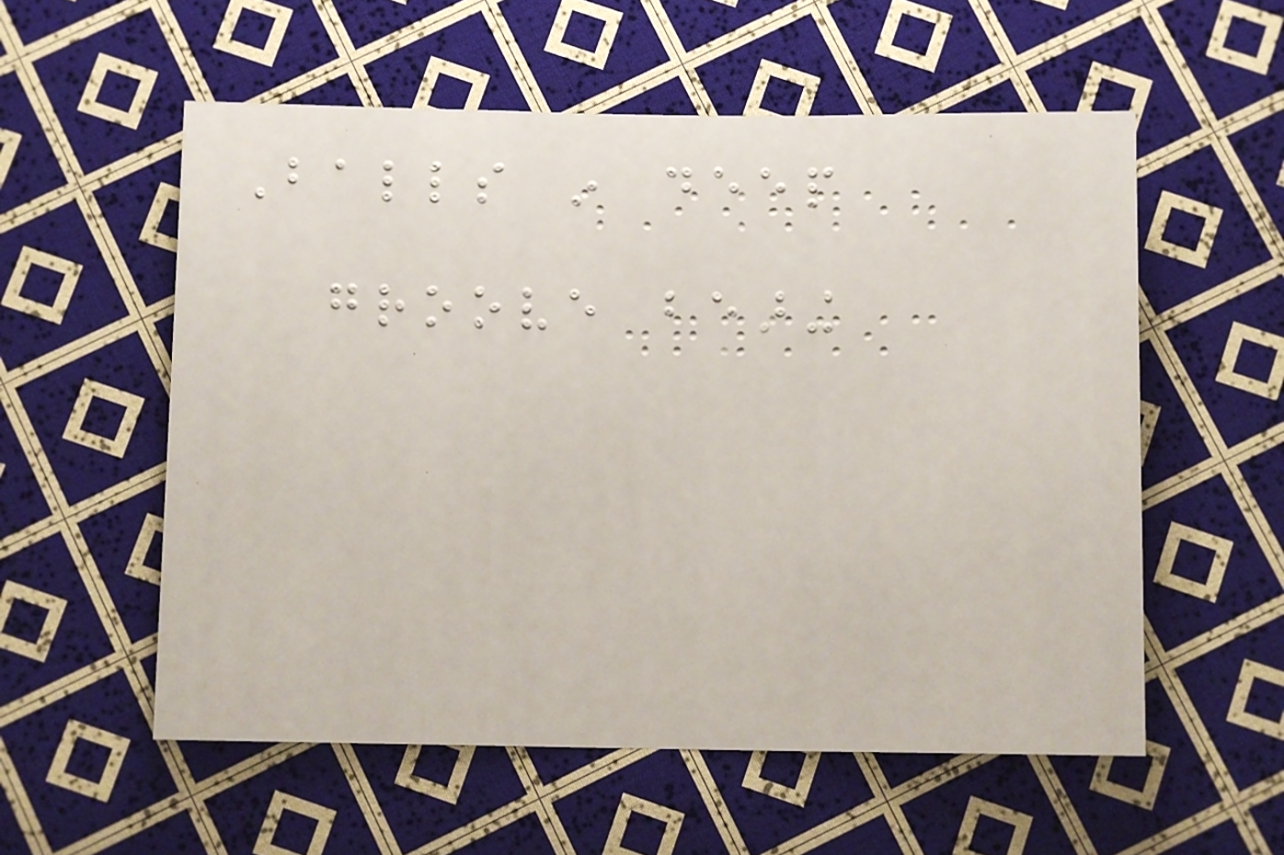Balls in deep
groove bearing
